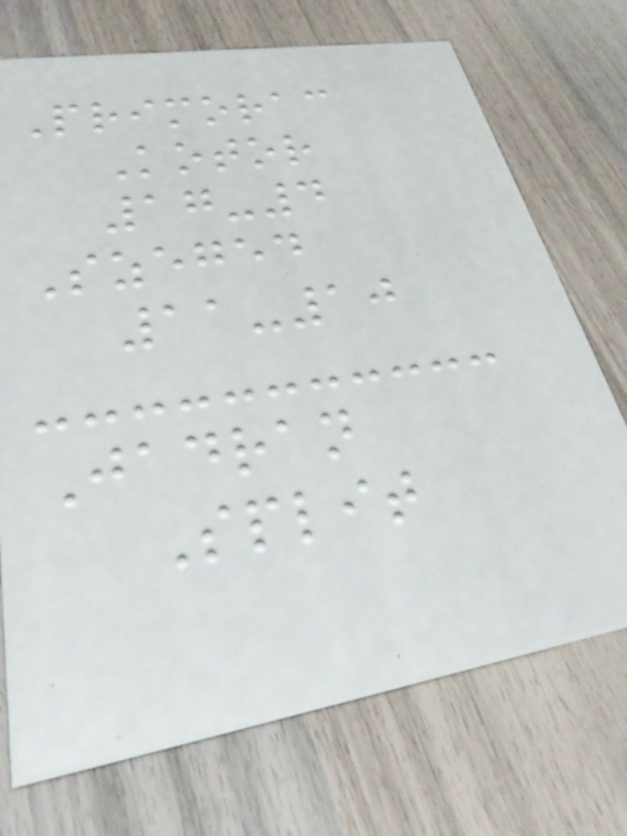Primorac
Kotor
17-4
Szeged
11-10
Jadran
Split
